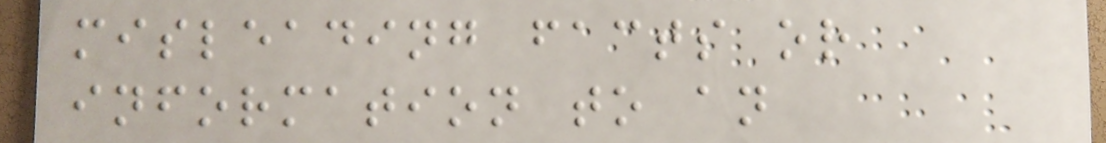misleading facts or
information to an
